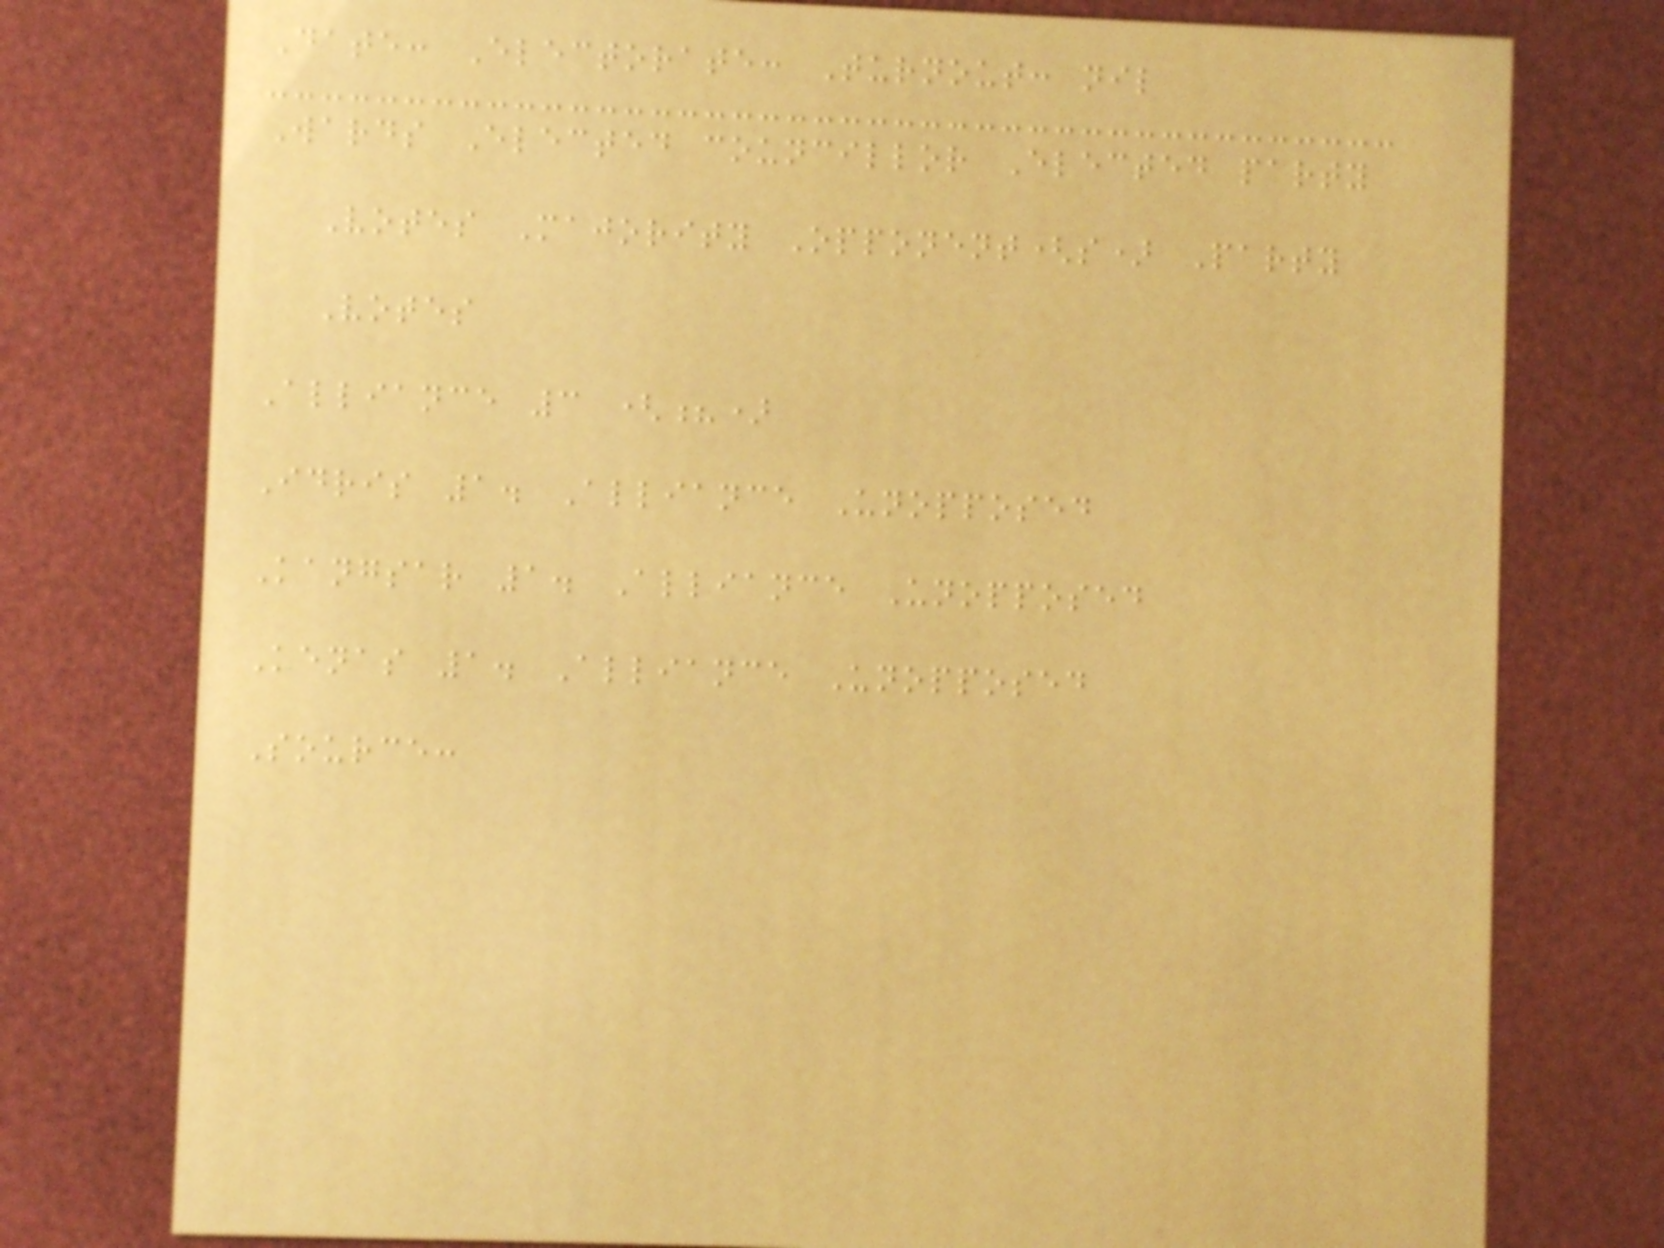Date: Electorate: Turnout: nil
Wards Elected councillor Elected party
Votes Majority Opponent(s) Party
Votes
Alliance 3 (?)
Idris 1. Alliance Unopposed
Kangsar 1. Alliance Unopposed
Kenas 1. Alliance Unopposed
Source:
